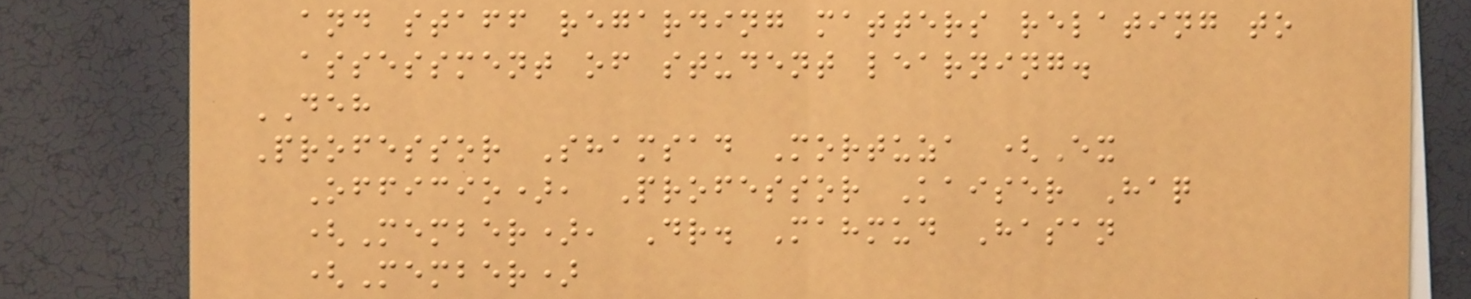and staff regarding matters relating to
assessment of student learning.
DEH
Professor Shamsad Mortuza (Ex
Officio), Professor Kaiser Haq
(Member), Dr. Mahmud Hasan
(Member)
